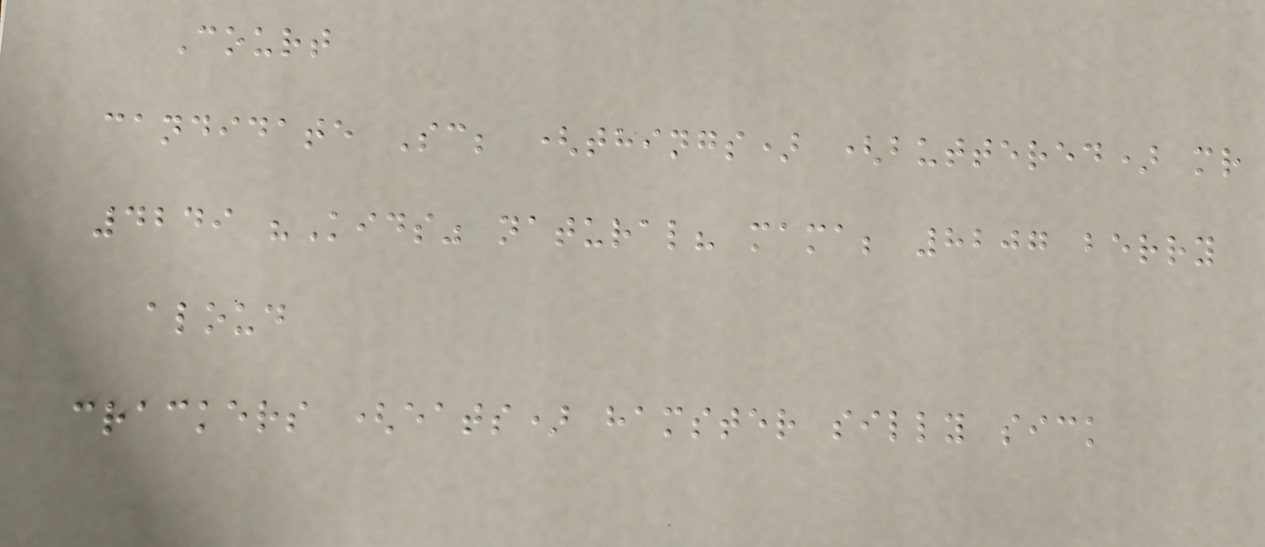Court
candidate Sc; (things) (buttered) mr
4249 "Kids" natural? mama; 8207 berry
aloud
crackers (eats) hamster silly sick
